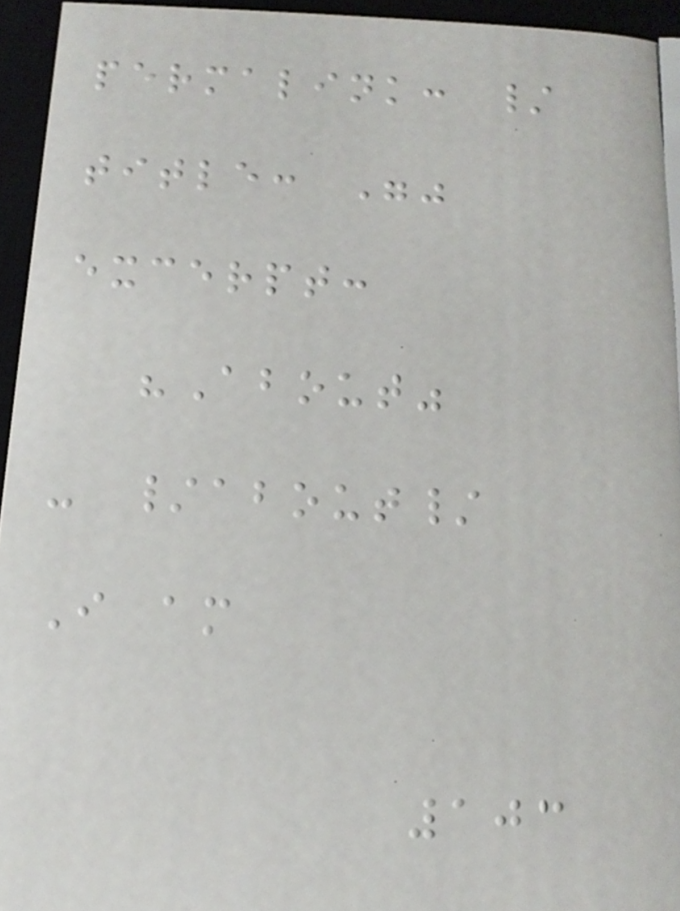permalink: /
title: ""
excerpt:
"About"
- /about/
I am
103
